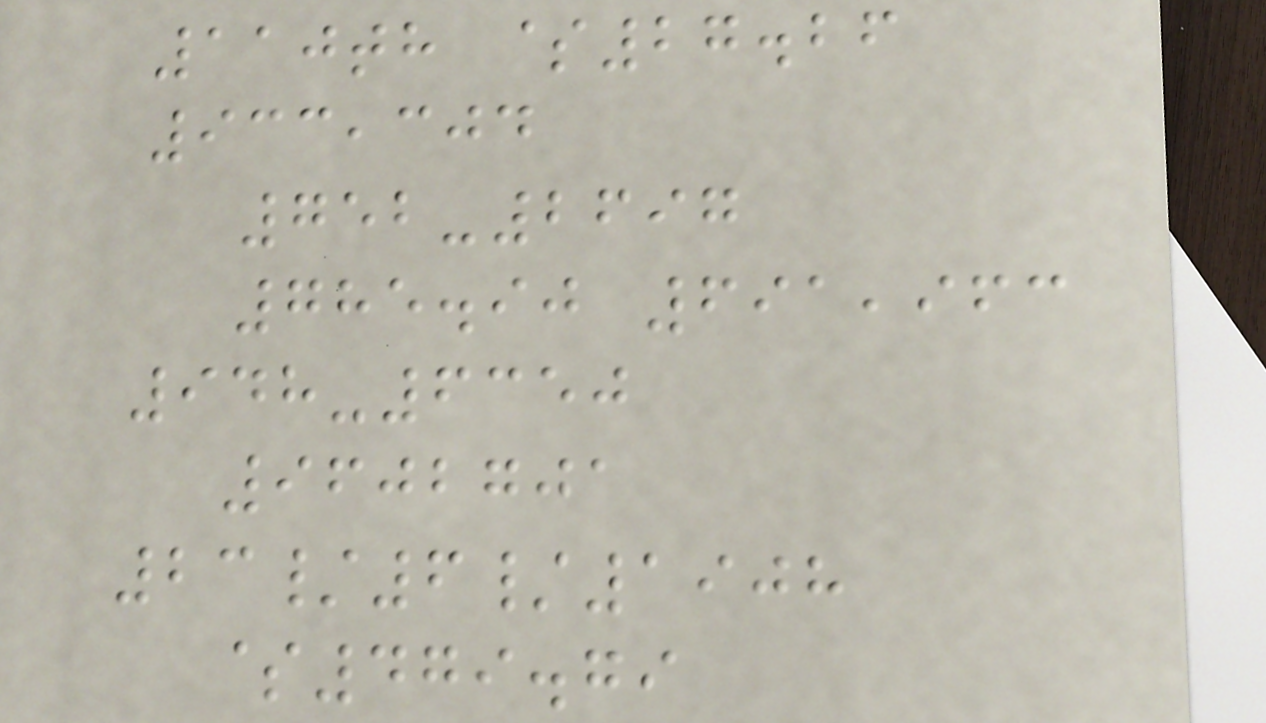110th $27.26
933,304
752-2697
785.90 691,963
948-6350
9602701
23/6/1908
$479.79
